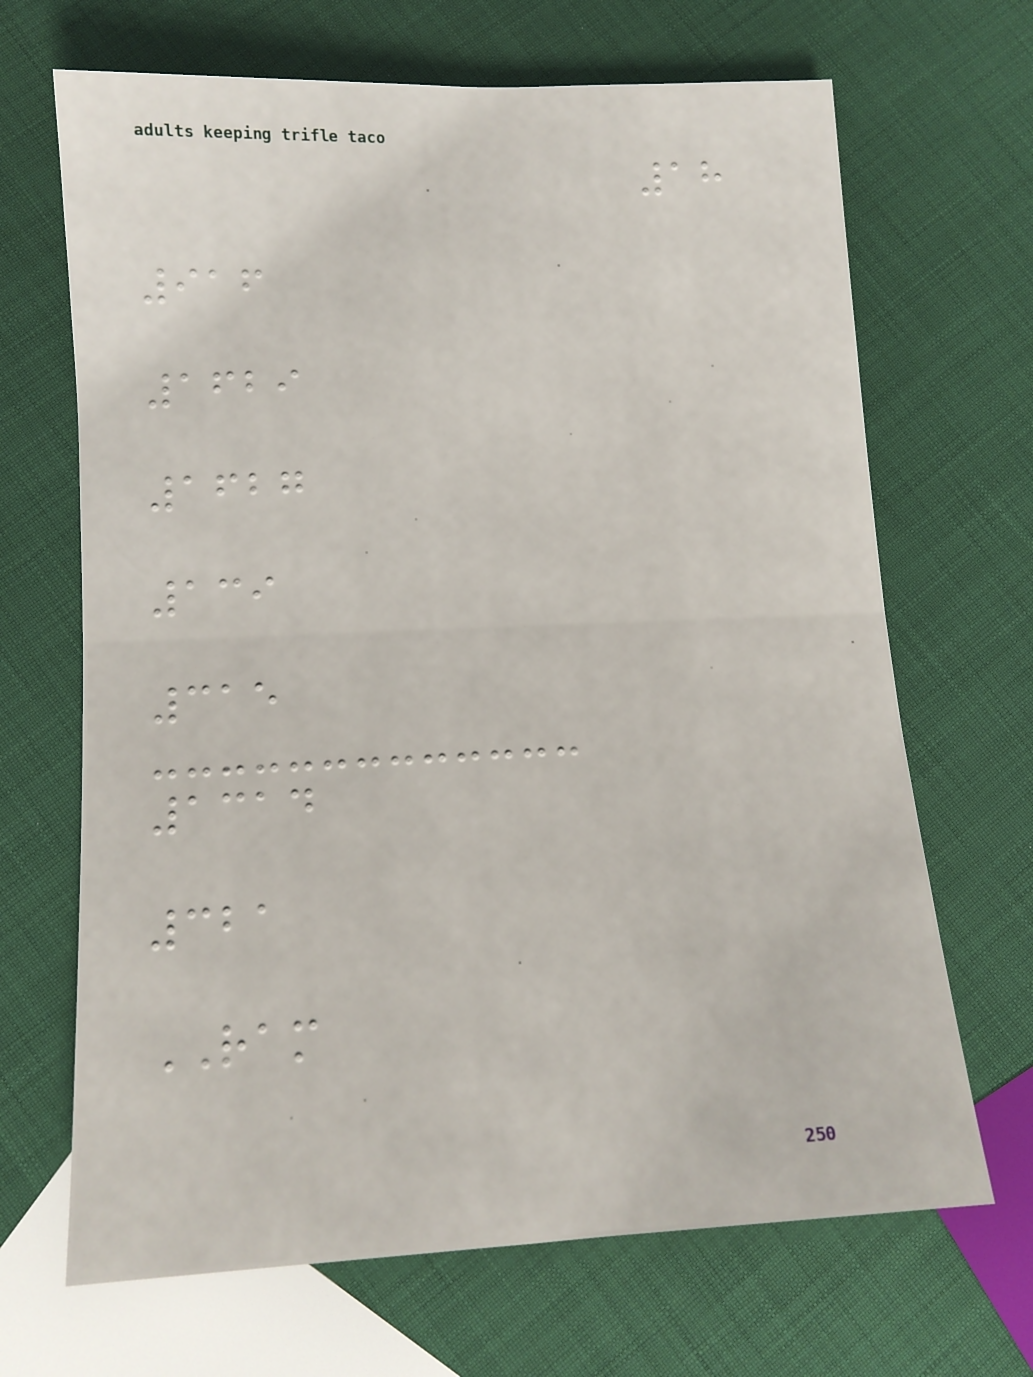18
916
1629
1627
139
315
1314
321
RAM
